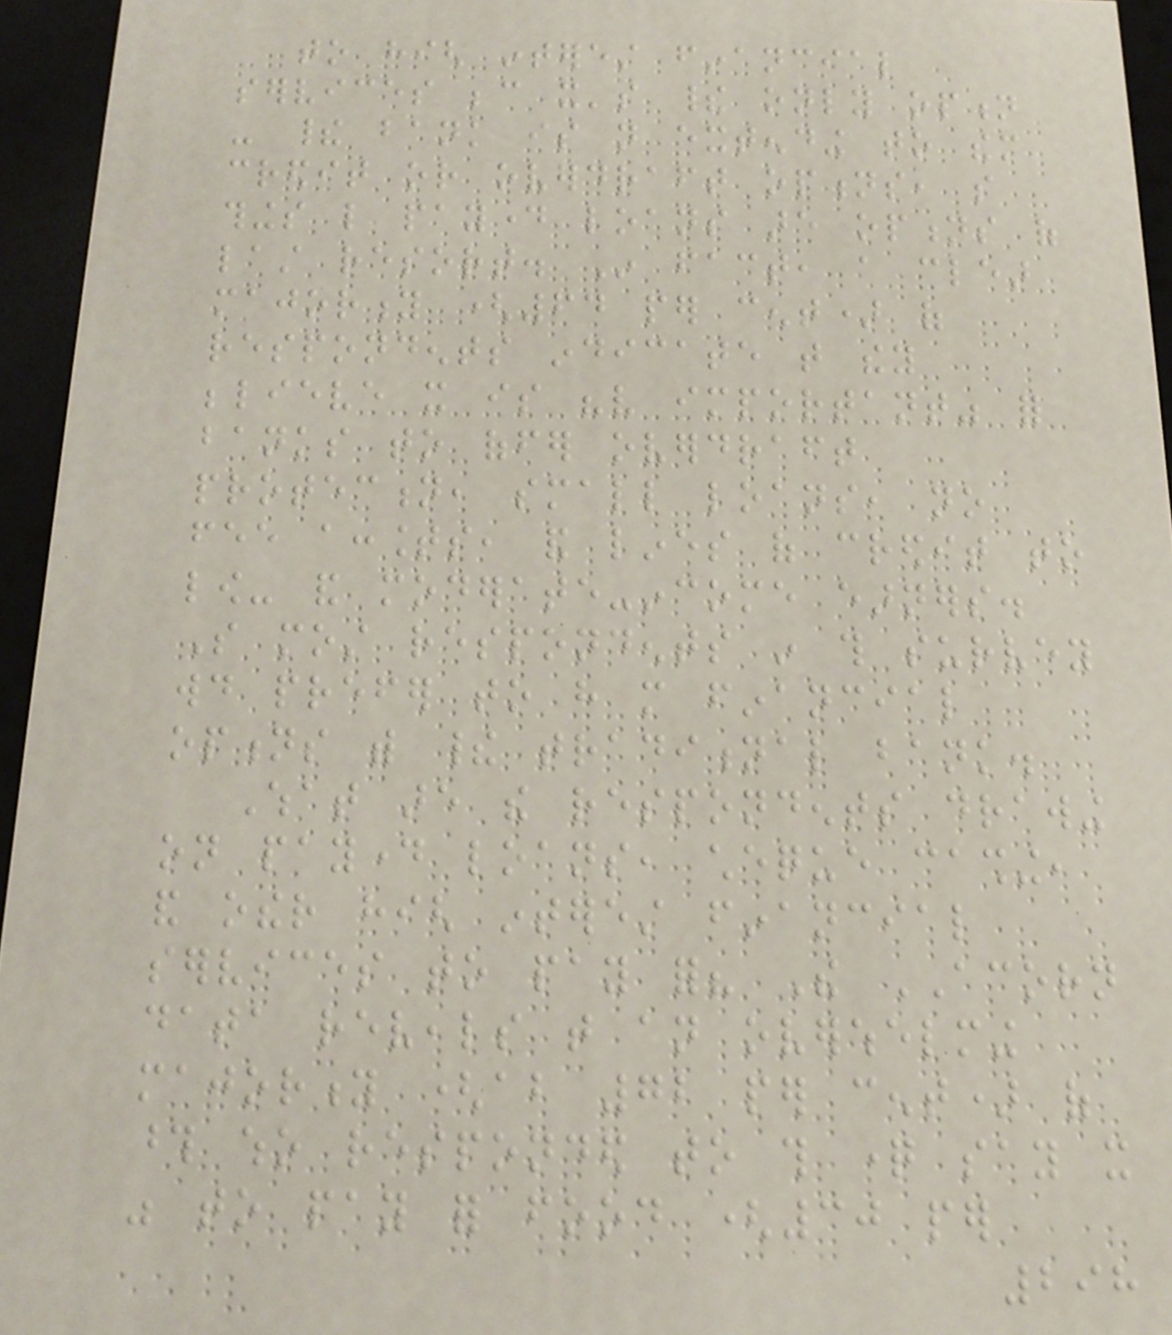to high interest financial
services because it's their only option
- their bank is not extending to them
credit or overdraft options, so
things like payday loans are options of
last resort. In fact, a clear
majority (64 per cent) of
respondents indicate that they
believe it is "very important" for
banks to offer overdraft
protection, small loans, no
fee accounts, and lines of credit to
low- and moderate-income earners.
So most respondents in this survey
would prefer to have more financial
options with their traditional bank.
What are the respondents drawing
on payday loans, cheque cashing,
and other high interest financial
services to pay for? The ACORN
data reveals that an overwhelming
majority (about 72 per cent) of
those who responded to this question say it
was to pay for food (30 per
298
